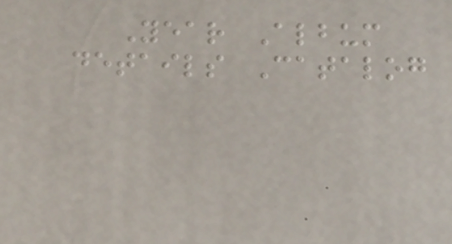Year Album
details Catalog
